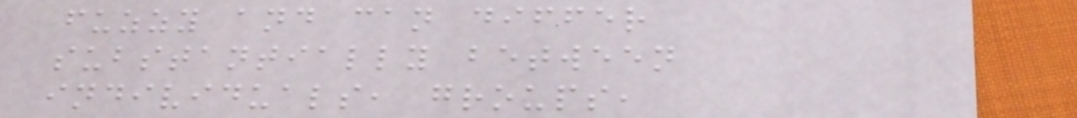fuzzy and can differ
substantially between
individuals, groups,
